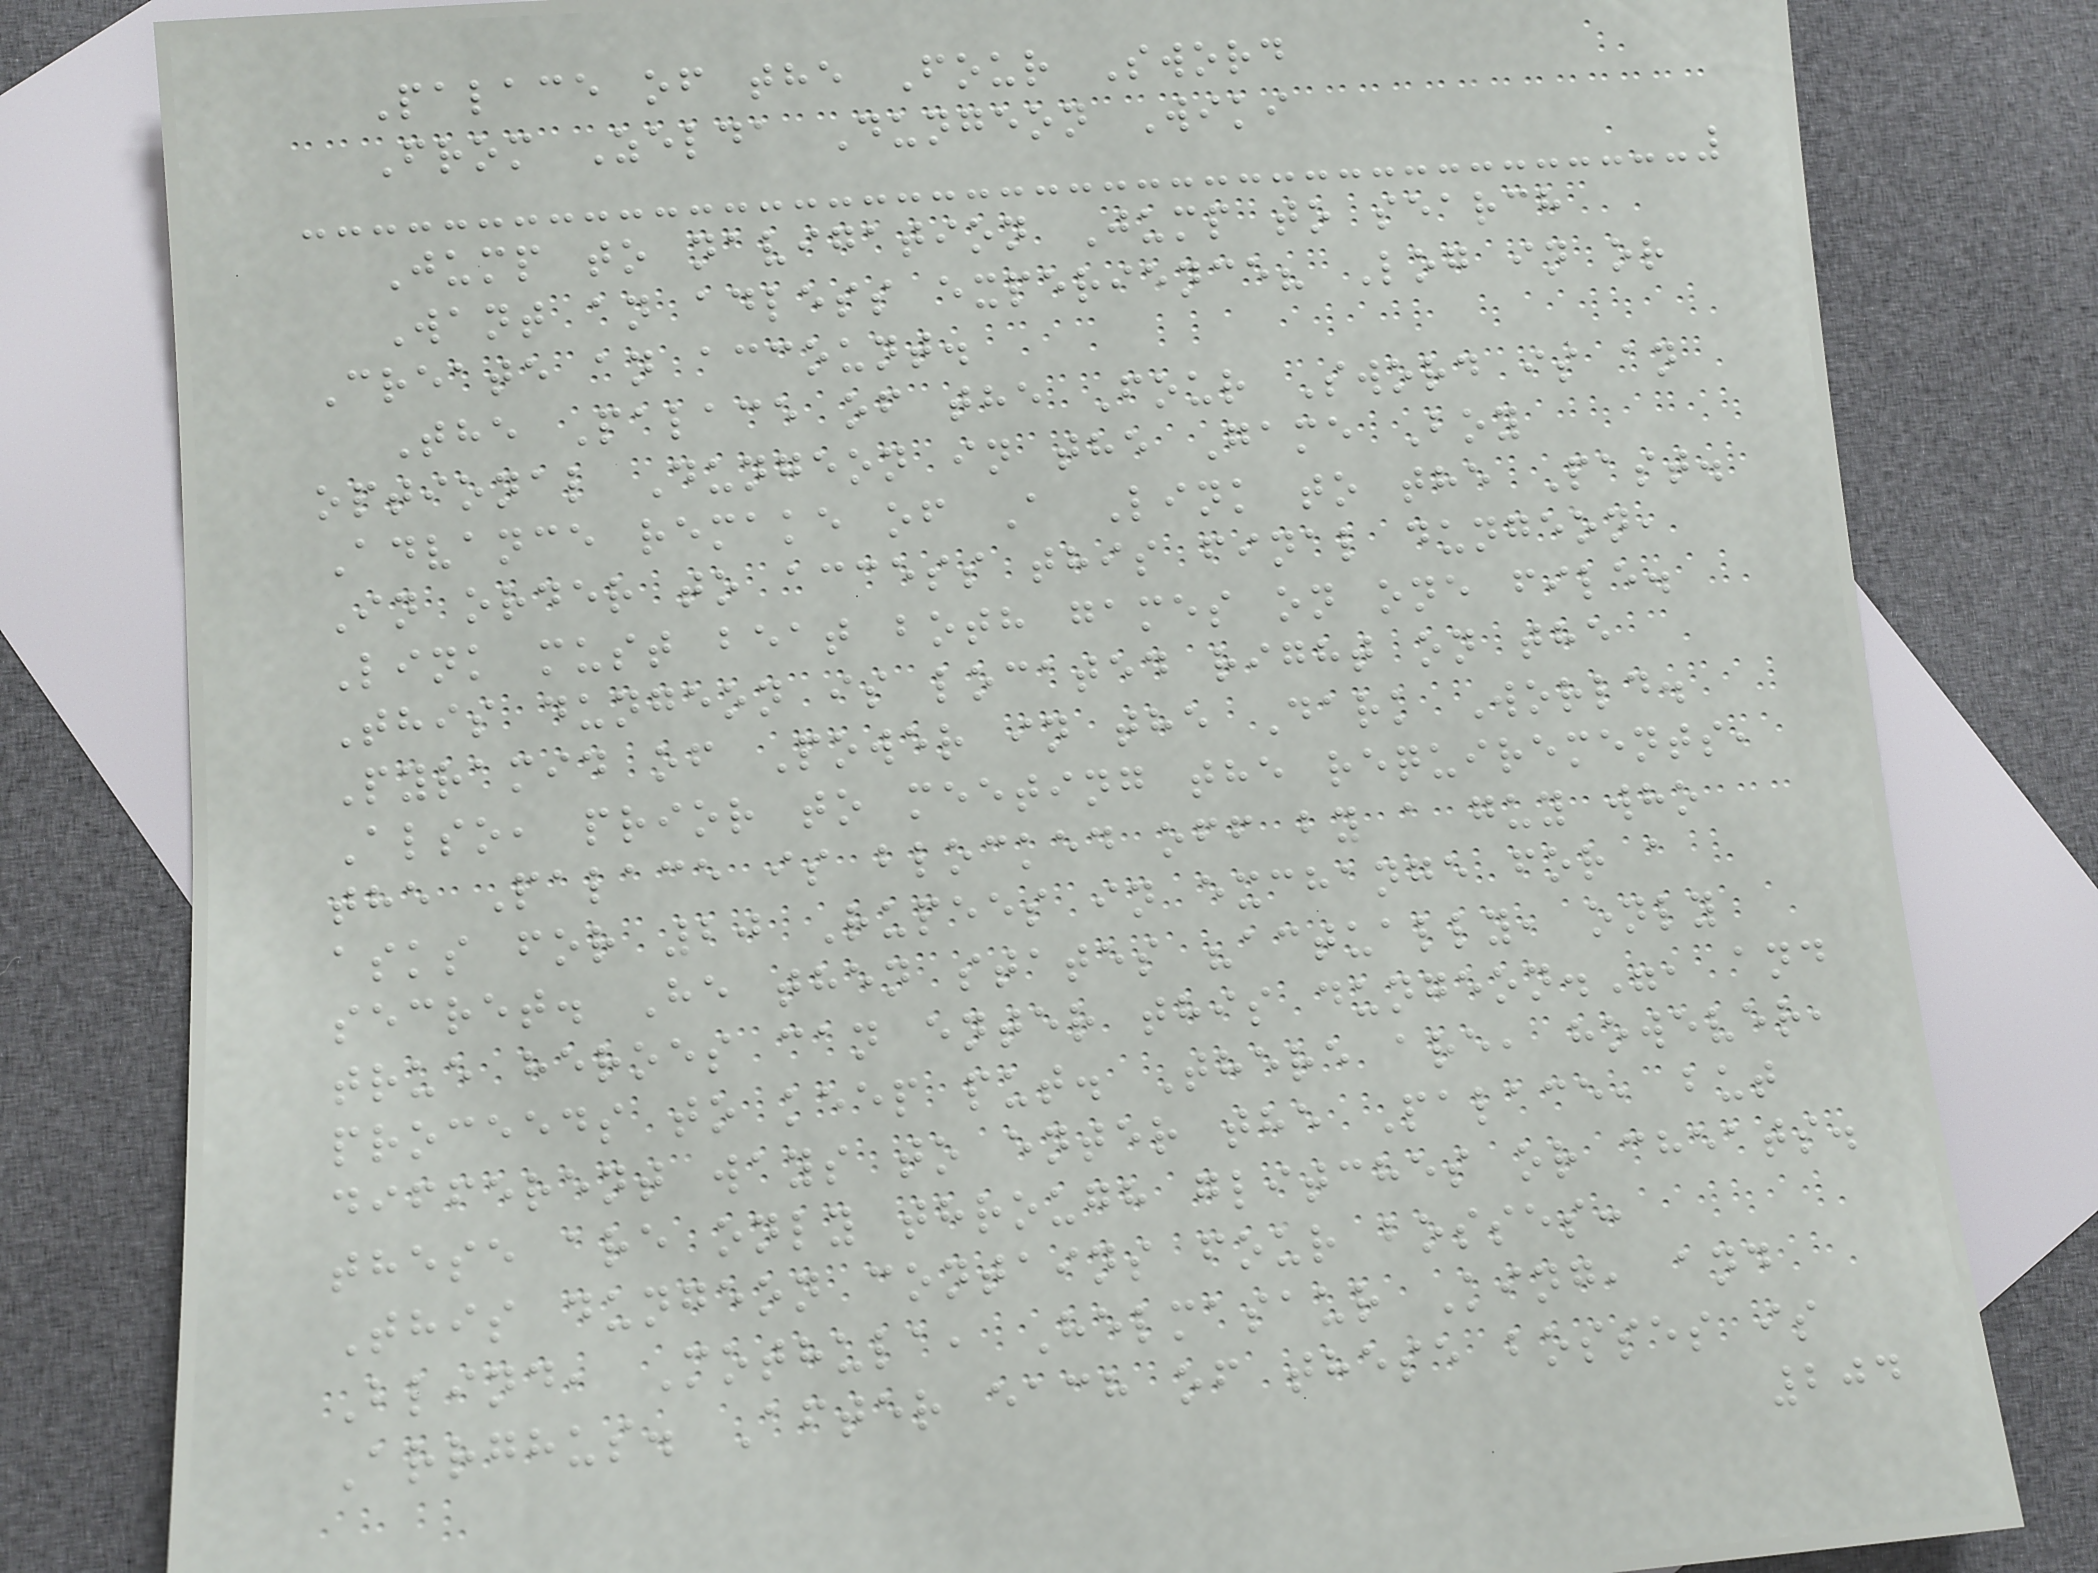Palace of the Four Sword
From Zelda Dungeon Wiki
Jump to navigation Jump to search
Want an adless experience? Log in or
Create an account.
The Palace of the Four Sword is an
optional Dungeon in the Game Boy
Advance remake of A Link to the Past.
In order to access this final dungeon,
Link must beat both games on one file.
This dungeon is located right on the
Pyramid of Power in the Dark World.
Also, prior to meeting the requirements,
the Palace is blocked off by a guy who
asks for 20 Rupees in exchange for a
secret. He then states "actually, only
true heroes can enter this dungeon.", and
proceeds to keep put. There are, however,
different ways to enter the Palace, but
these are only through glitches or cheats.
This dungeon contains four bosses:
Blind, Mothula, Helmasaur King, and
Arrghus. After each of these bosses is
204
